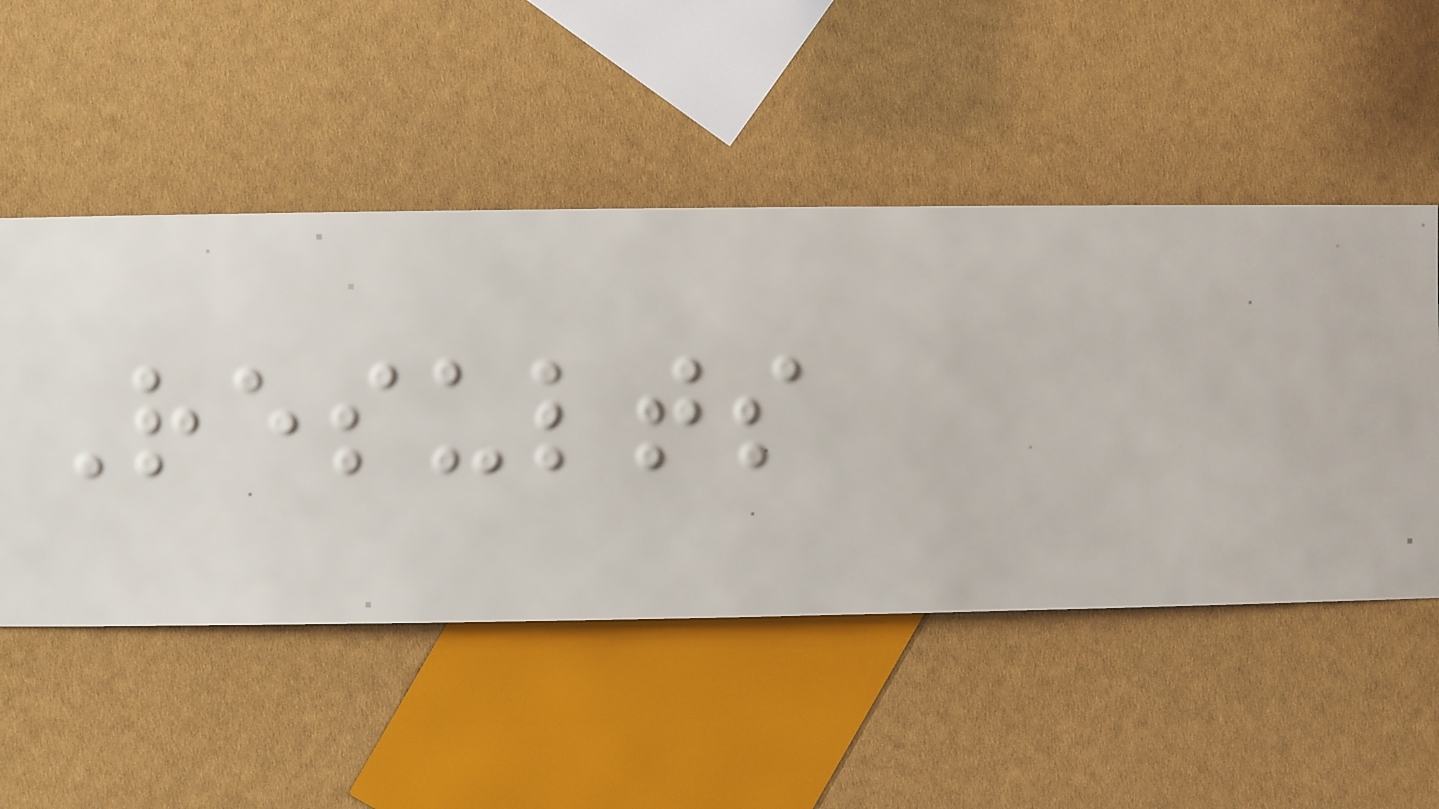Results
